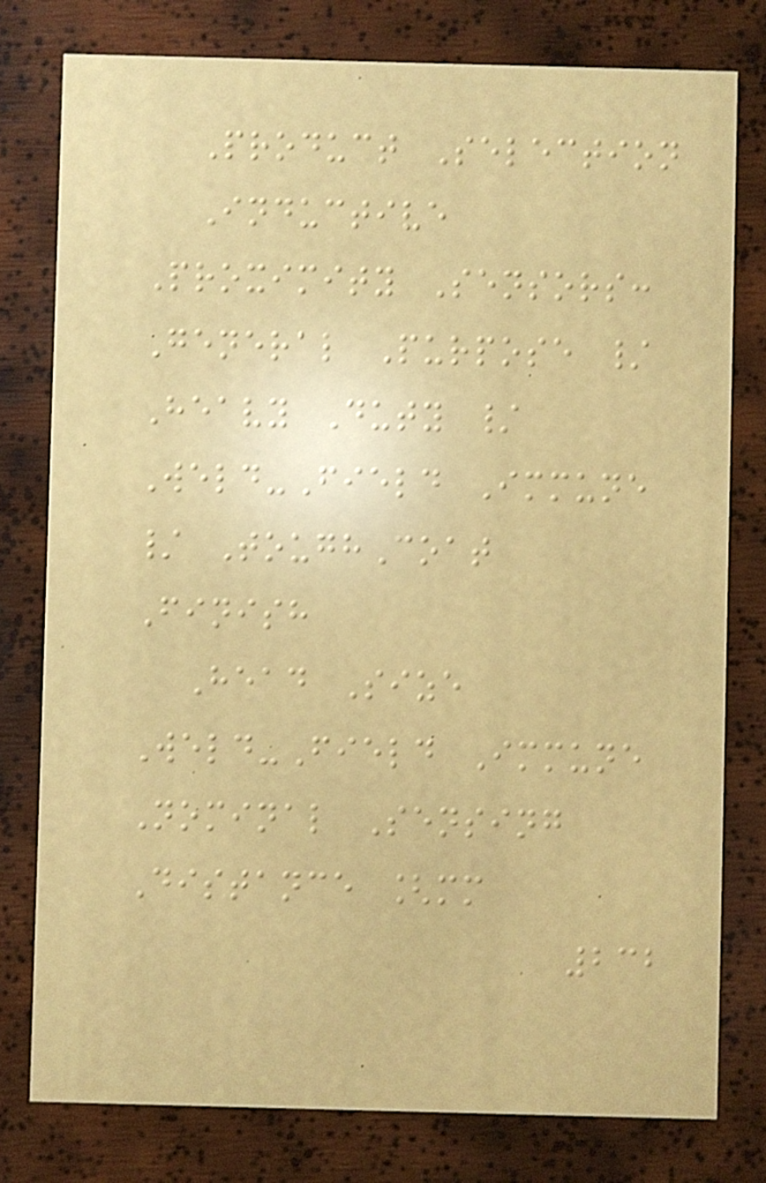Product Selection
Inductive
Proximity Sensors:
General Purpose /
Heavy Duty /
Weld-Field Immune
/ ToughCoat
Finish
Head Size
Weld-Field Immune
Nominal Sensing
Distance [mm
232
